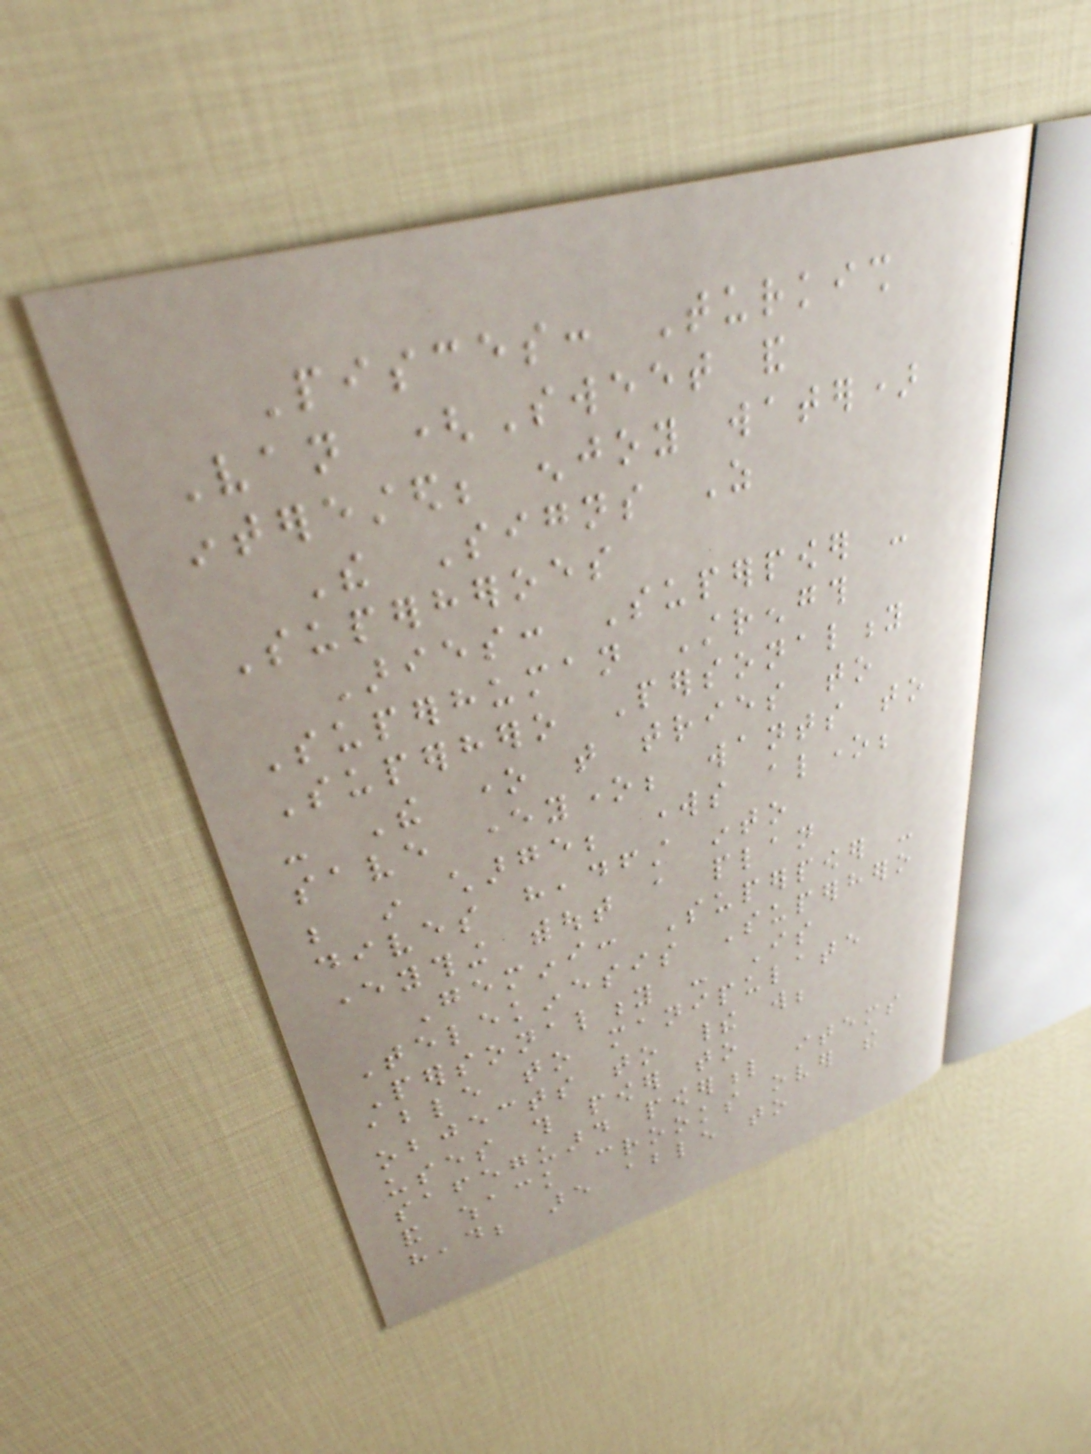Pisces: Turkish
Van (Sweet and
interested; enjoy water)
The Signs As
Superheroes
Aries: Superpower -
Superhuman Strength
Superhero Personality
- The one that tries to
save everyone; wants to
be in charge; works alone;
dives headfirst into
everything without a plan
Gemini: Superpower -
Telekinesis Superhero
Personality - Is
able to manipulate
objects to their will;
uses this power to
safeguard powerful items
and whack crooks over the
head; are able to
